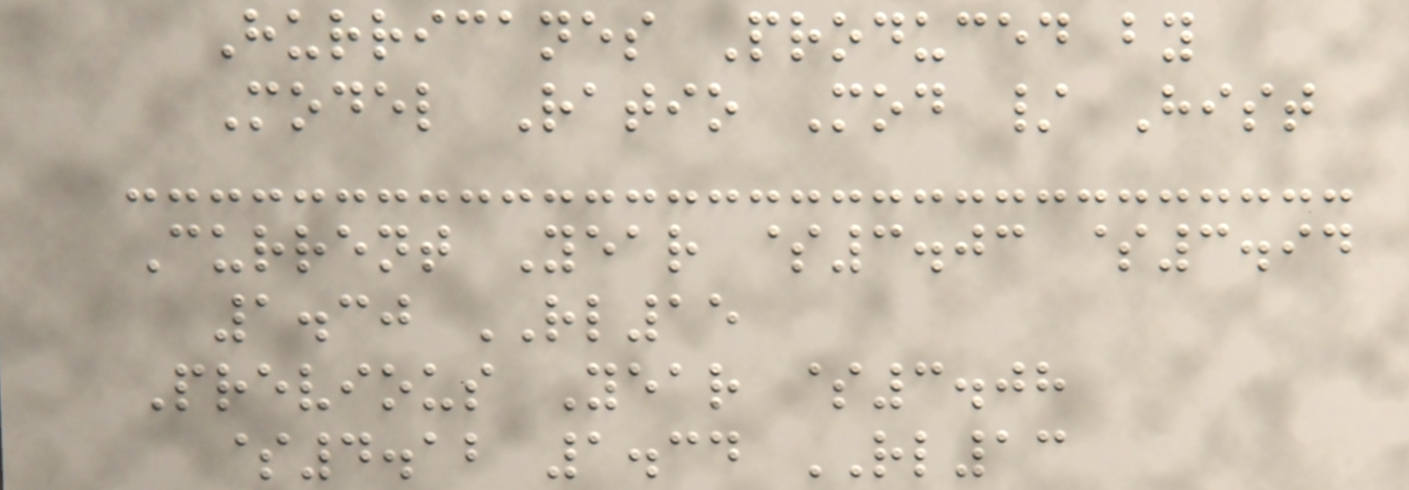Hurricanes Produced by
Model Ratio Mod / Hist
Current Year $3.03 $3.94
1.30 RL15
Previous Year $3.08
$4.12 1.34 RL13
